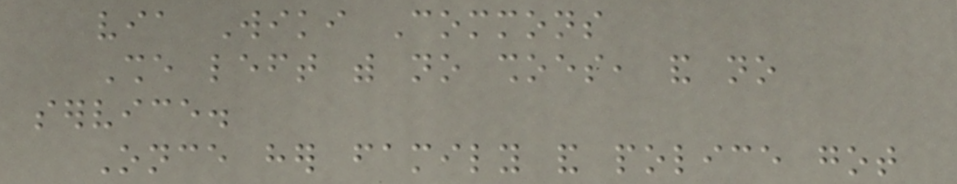via Wiki Commons
She left with no shoes, and no
service.
Once her family and police got
